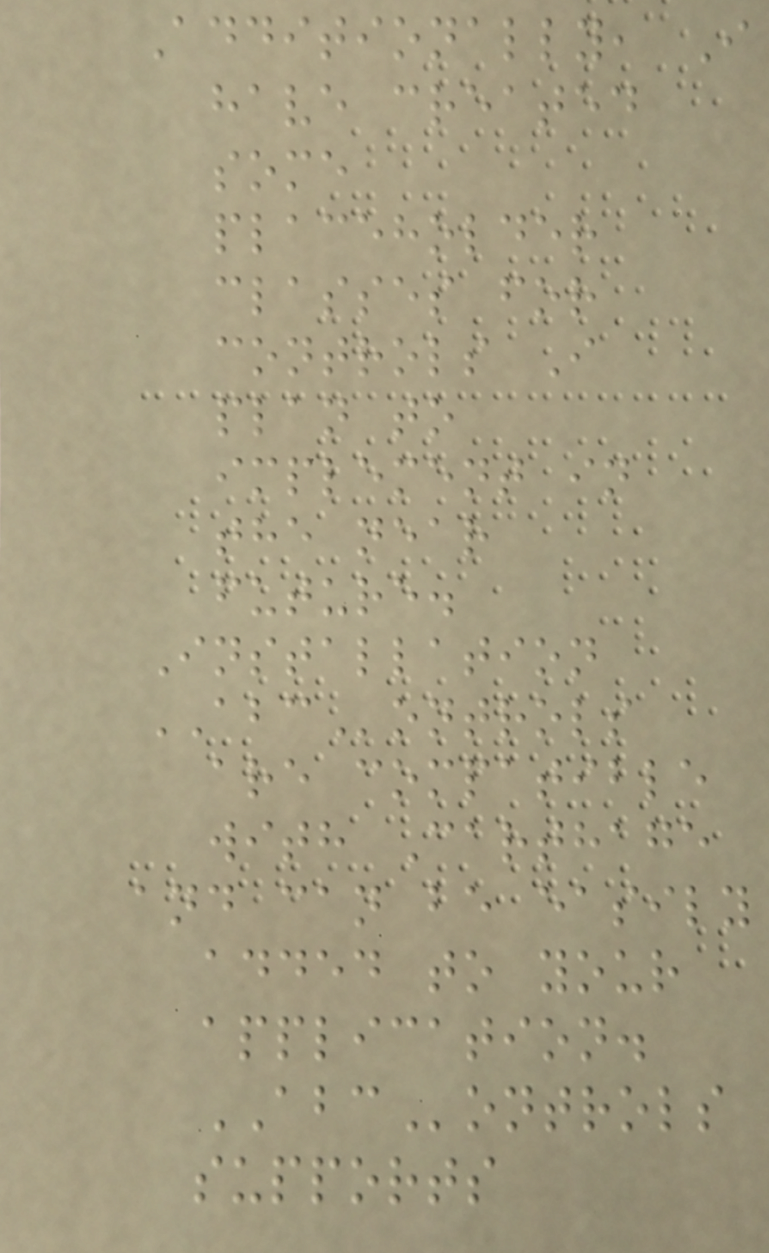Additionally, I
have created
some
placeholder
classes for
controls I
plan to
implement in
the near
future.
Installation
ABControls
are compatible
with Carthage
and can be easily
added to your
application.
ABControls
supports
